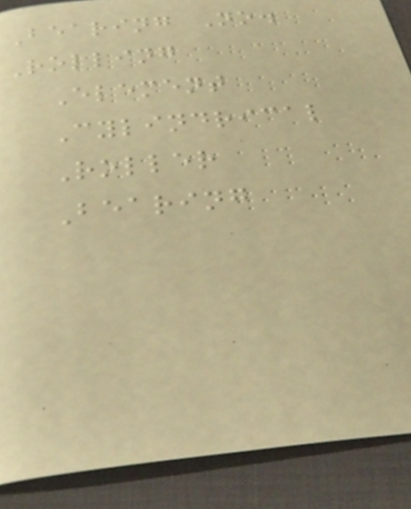Bearing No.
Rolling
Element
Cylindrical
Roller
Bearing
